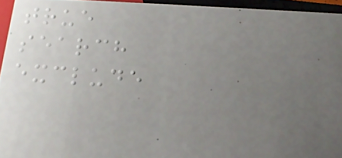true
search
exclude
